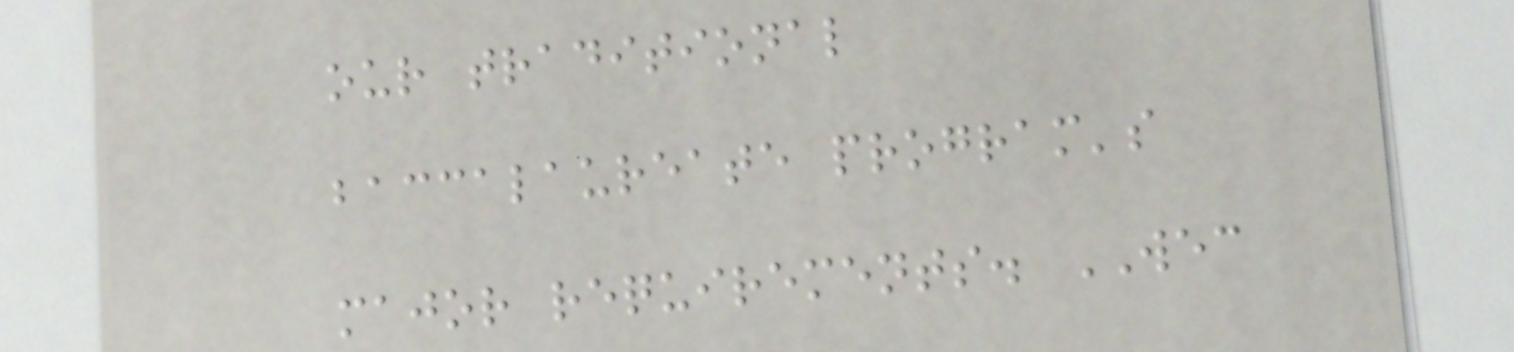our traditional
baccalaureate program's
major requirements. WEC
